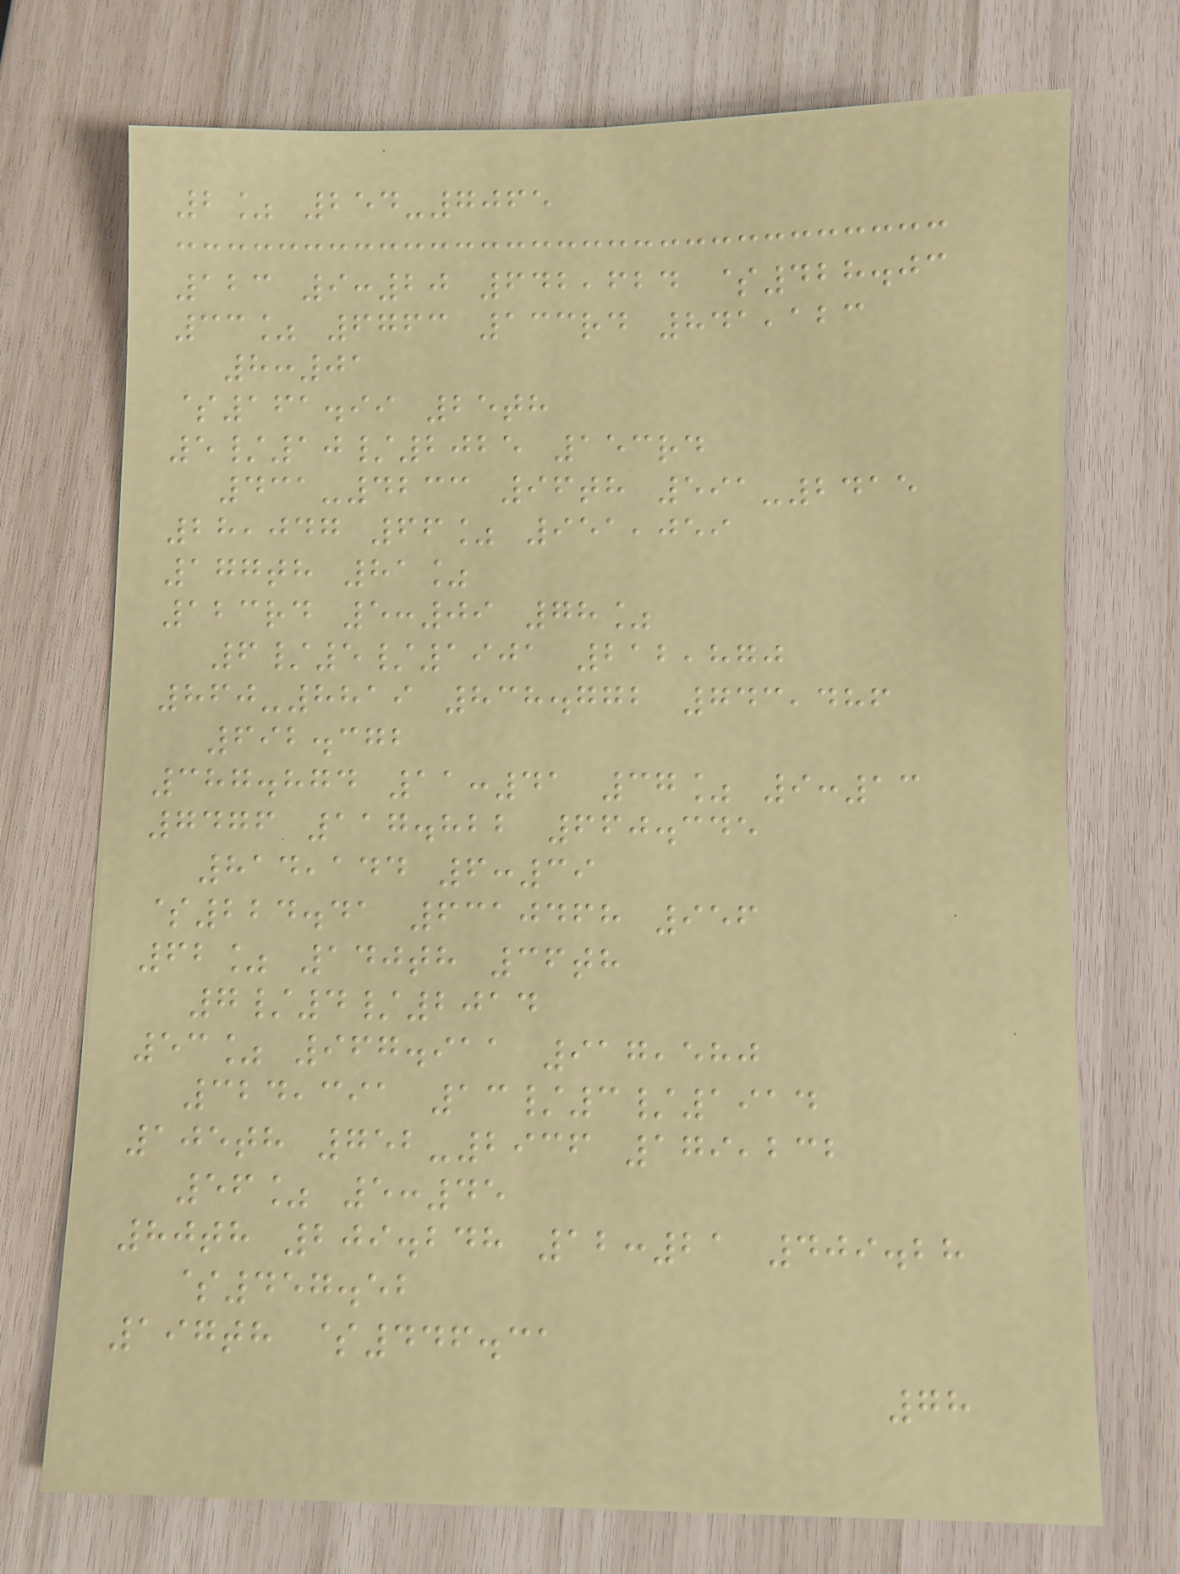2% 254-7065
123 9:20 642,624 $428.03
33% 6763 133rd 841,123
8:01
$161.99 25th
5/10/2025 153rd
431-4233 96th 591-2415
28,047 66% 951,059
177th 81%
123rd 5:09 78%
6/5/1901 212,870
860-8819 838.772 743,486
692.372
387.874 11:41 37% 9:13
7476 117.822 660.345
814,144 6:39
$224.41 6310468 956
62% 140th 36th
7/4/2014
53% 967.911 917,580
324,391 13/3/1914
105th 752-2936 179,232
56% 5:45
80th 209.248 12:21 409.28
$457.52
197th $446.31
78
